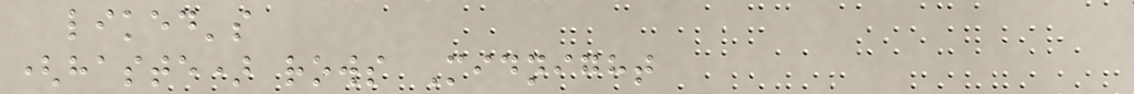liked's
(haste) rows Midnight
